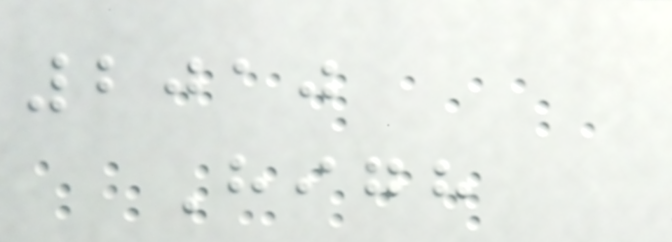2010
High
